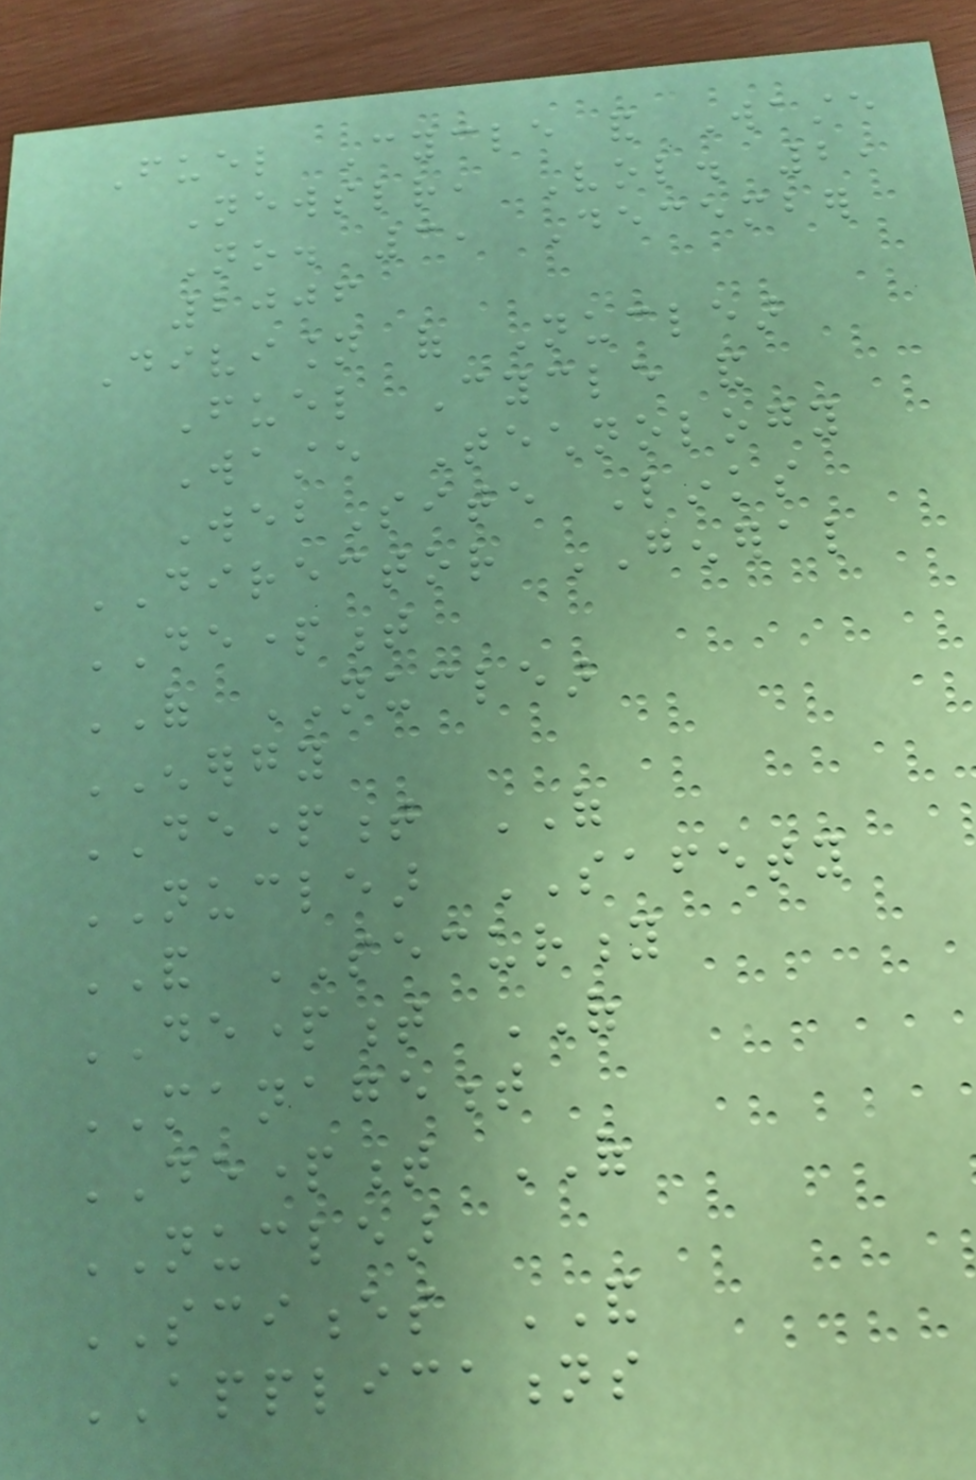Fuel Cycle and Waste
Newsletter, Vol. 2,
No. 3, December
2006
Division of Nuclear
Fuel Cycle and
Waste Technology
WebSite Links
DIRECTOR GENERAL
DEPARTMENT
OF NUCLEAR
ENERGY
DEPARTMENT OF
NUCLEAR SAFETY
AND SECURITY
DEPARTMENT OF
MANAGEMENT
DEPARTMENT OF
NUCLEAR
SCIENCES AND
APPLICATIONS
